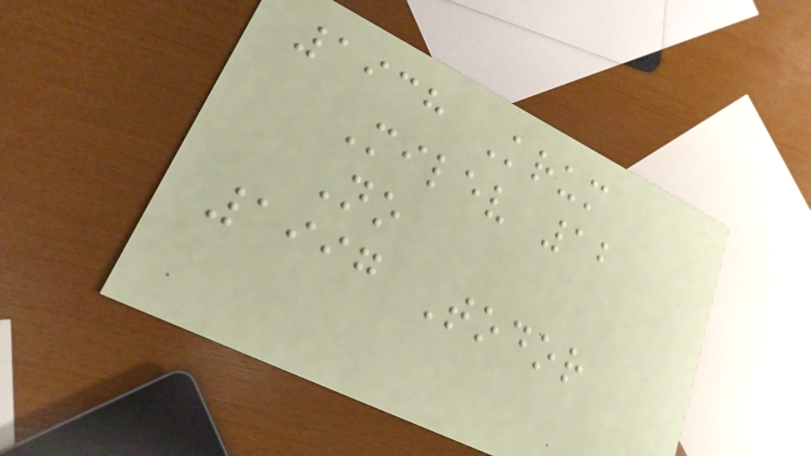1938 Krum
Milev 12
No
1997 Todor
